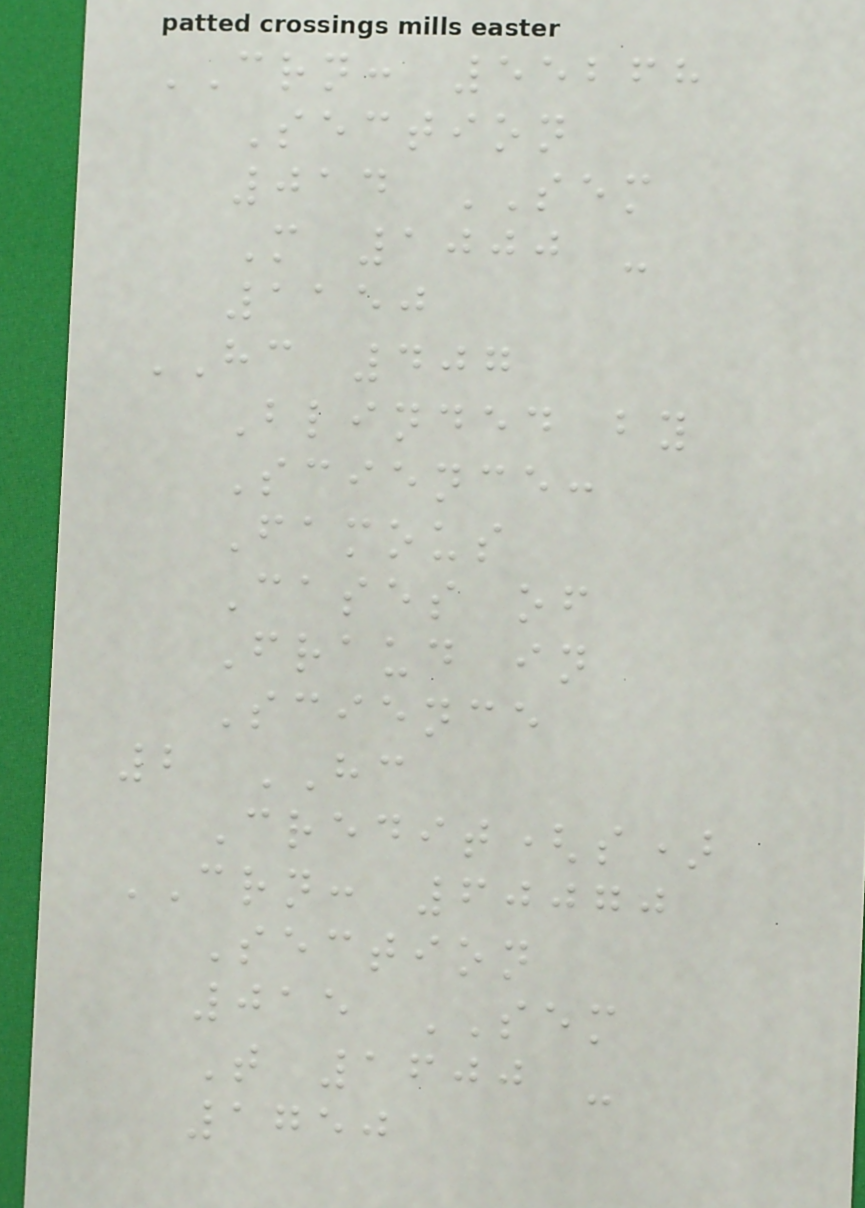CRN: 55268
Section
014 SEM
M 1000 -
1150
HC 407
Blinded by
Science:
Famous
Cases of
Fraud in
Science
2 HC
Credit(s)
CRN: 60070
Section
015 SEM
T 1600 -
1750
